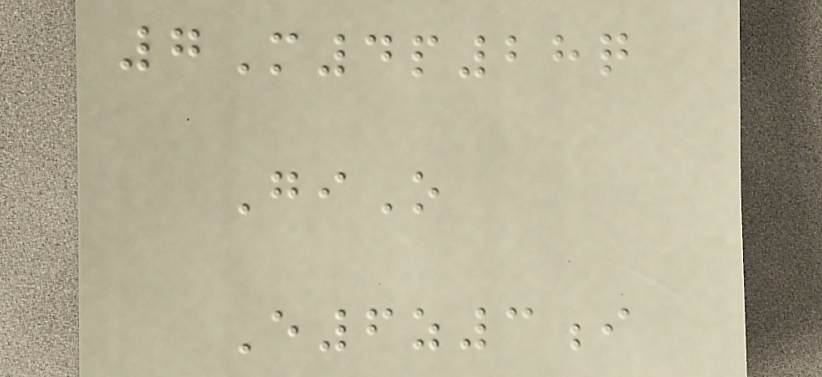7M4p28q
GiO
E6z3i
